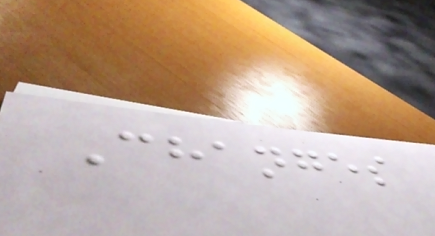Changes
